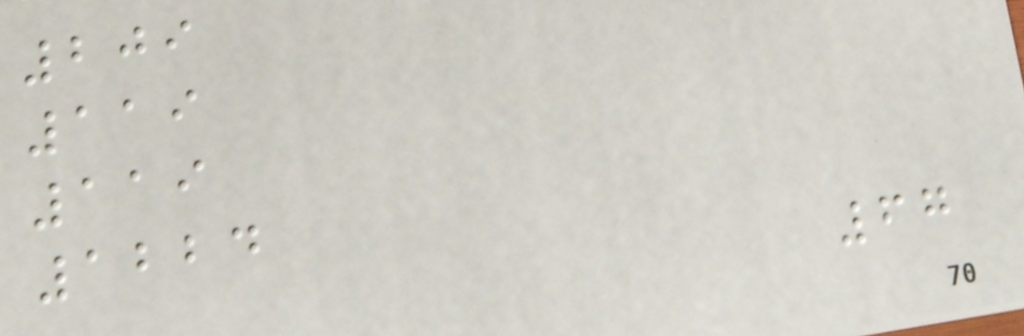209
119
119
1224
67
